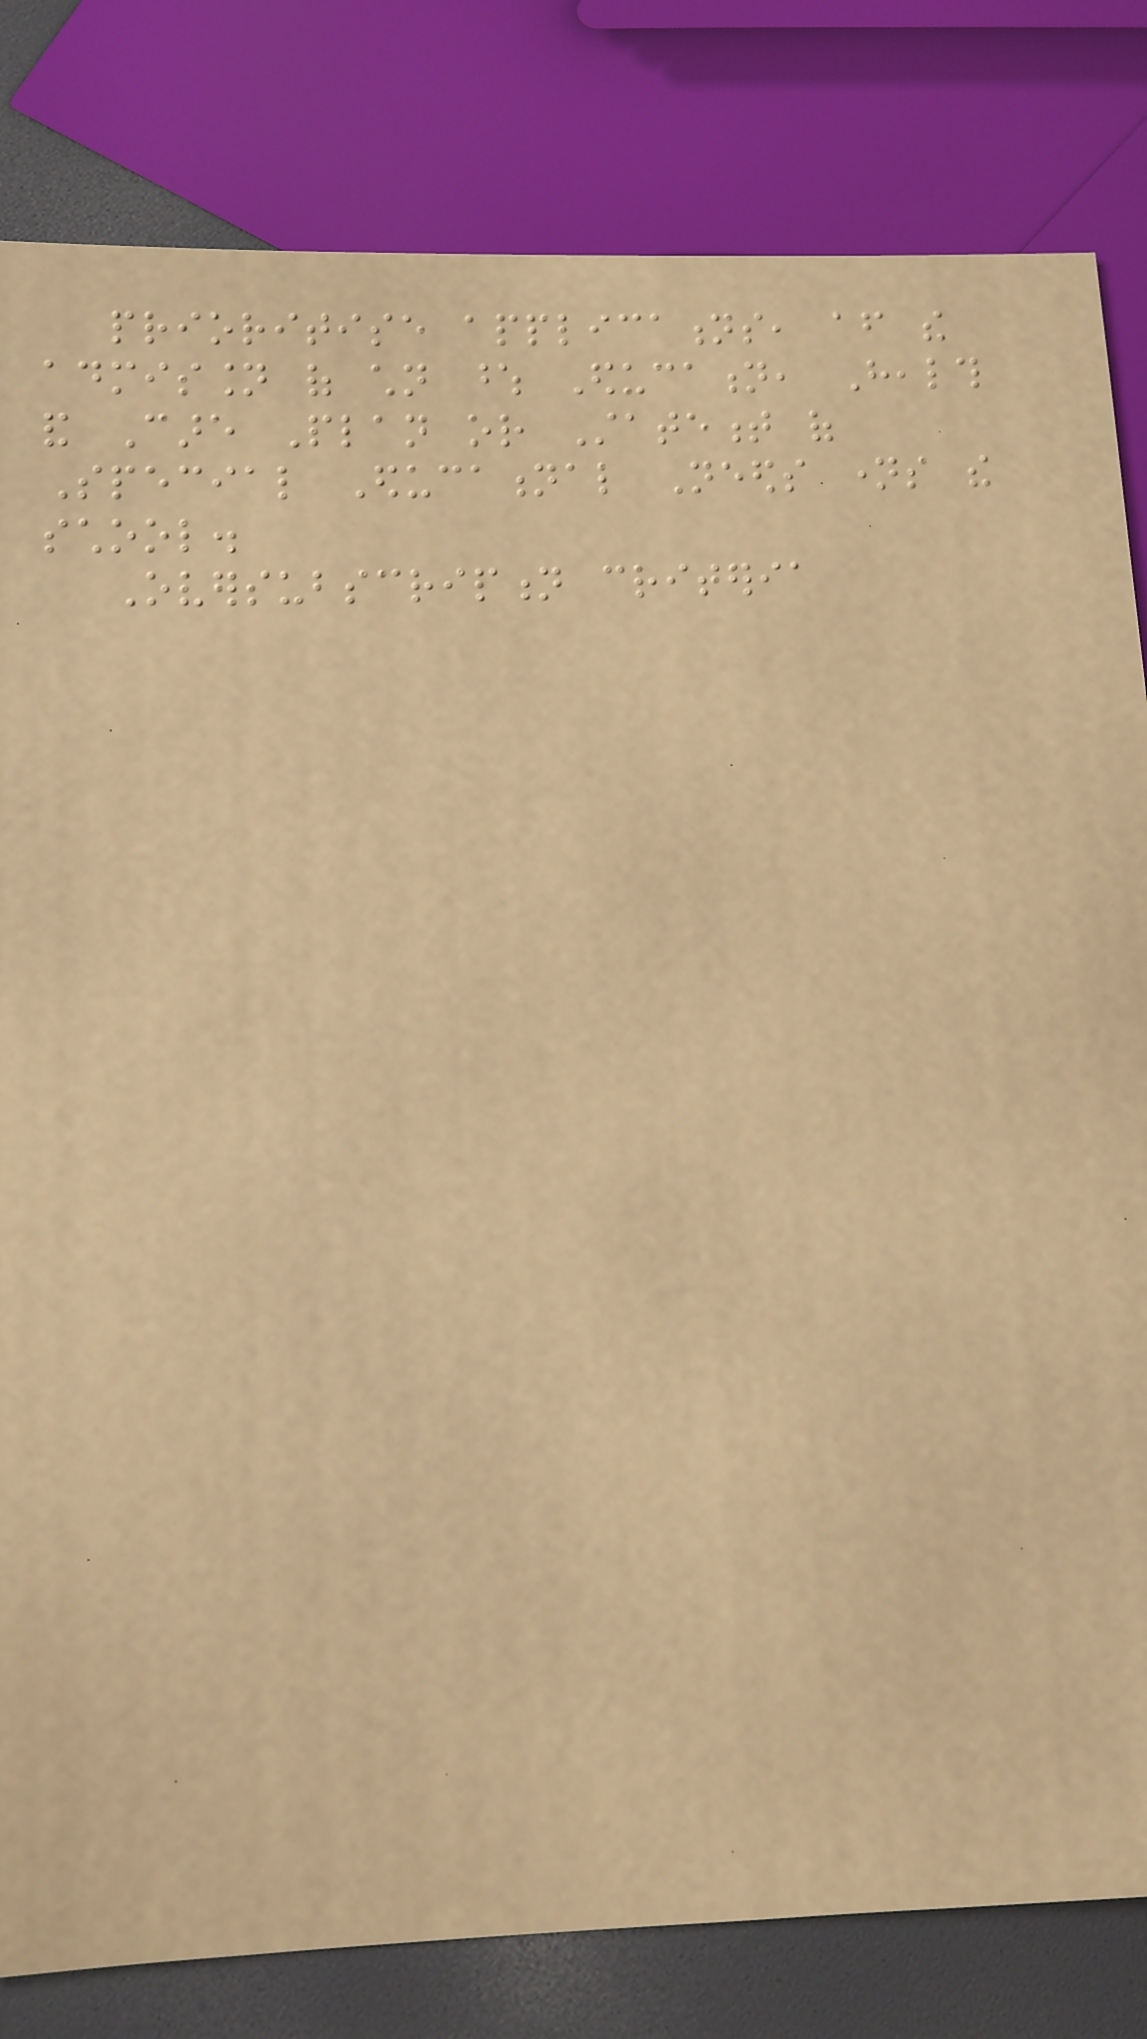prioritise applications, after the
admission of children whose Education, Health
and Care Plan or Statement of
Special Educational Needs names the
school.
Oversubscription criteria
